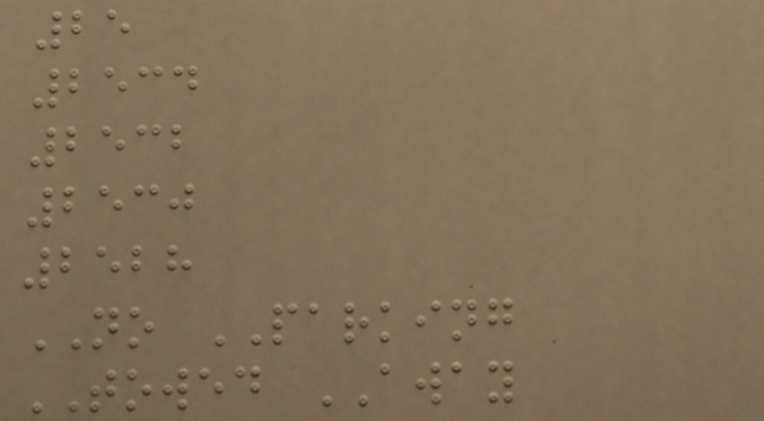25
2534
2532
2530
2528
NO PARKING
TOWED AWAY
